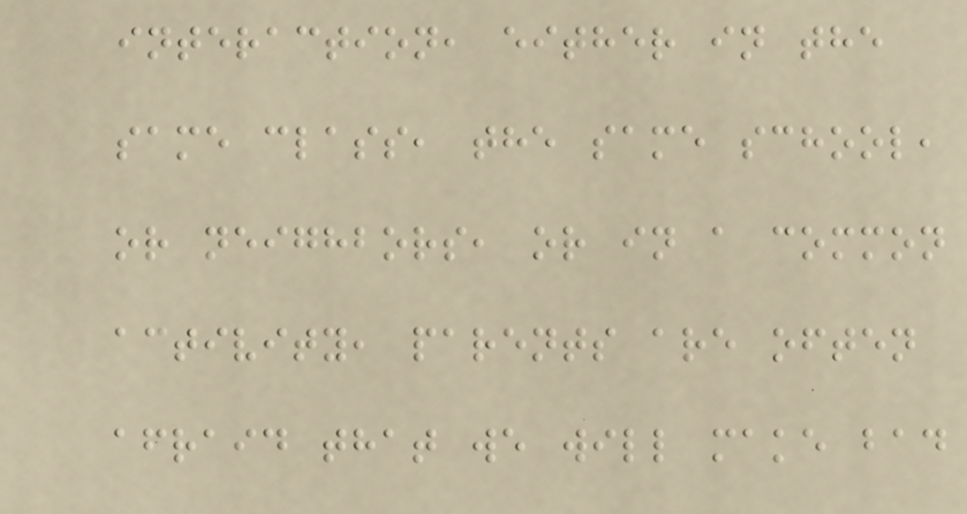interaction, either in the
same class, the same school,
or neighbors, or in a common
activity, parents are often
afraid that we will make bad
